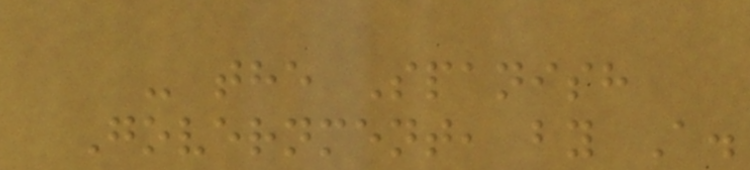- the Spanish
Government, by A.
